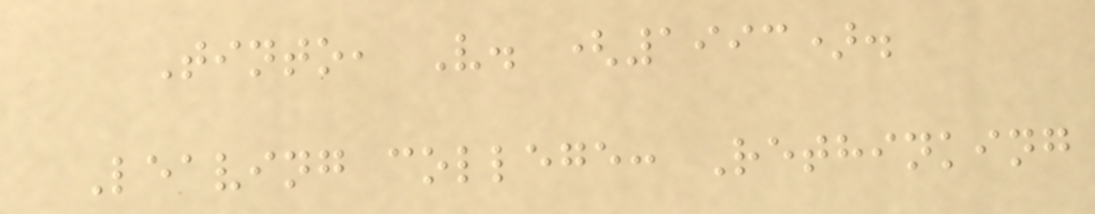Tinto, V. (1993).
Leaving college: Rethinking
